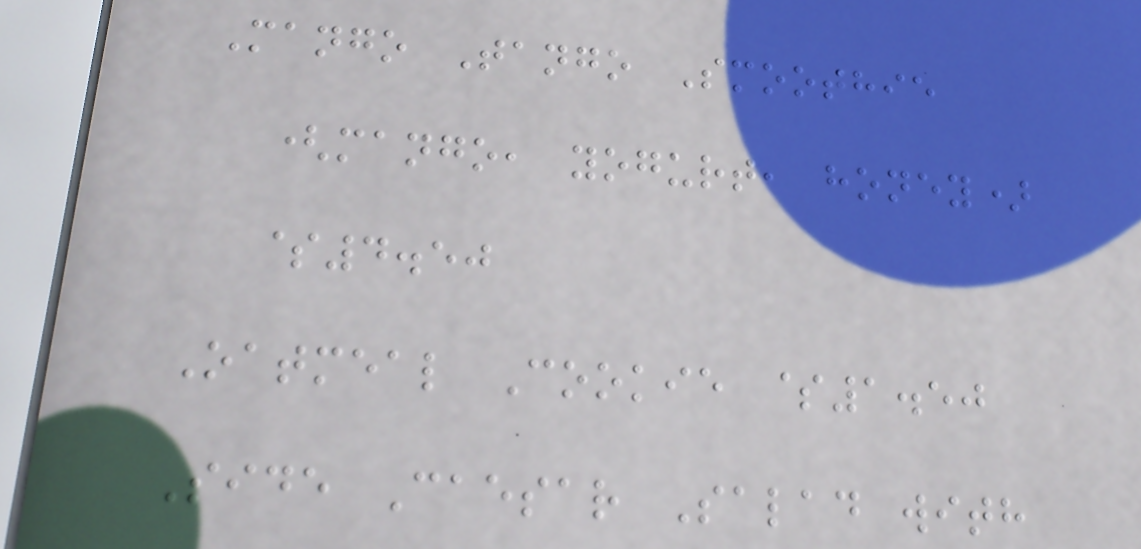Mango Tango Smoothie
(mango, yogurt, honey)
$4.50
Oatmeal Cookie $1.50
Side Caesar Salad with
